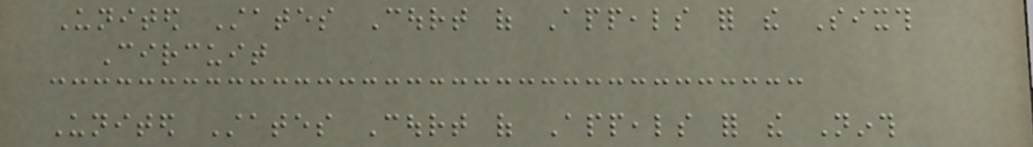United States Court of Appeals for the Sixth
Circuit
United States Court of Appeals for the Ninth
